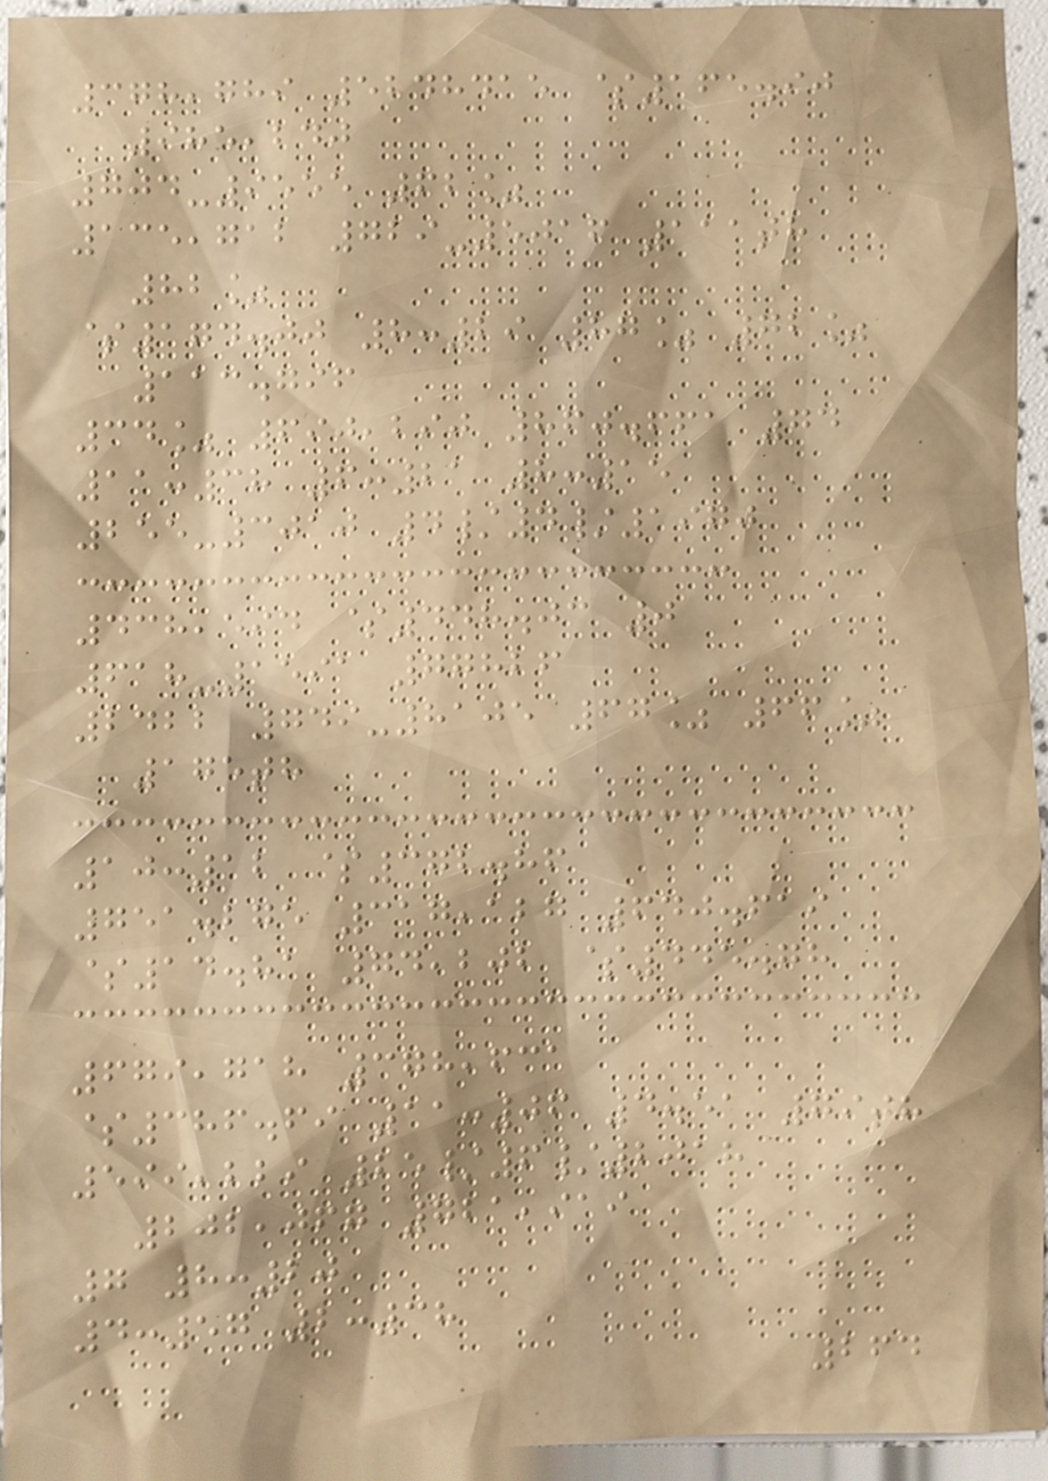378,789 5248415 $165.90
985,240
704-9555 62%
135,712 729-5016 111th
82%
$174.00 8:29 87% 72%
113.796
34% 690,290 860.661 74
11:38 6:21 8:15
255-3010 4/4/1970
438,594 $448.03 0
618-1591 77826
2422 749-8105 67% 66%
175th
10:12 $372.86
751.275 317,127 640.619
$14.81 74,202 $445.78
679,718 378,631
$386.69 11:06 4.51 79th
599,229 25/6/2018
202,067 721,919
7 8:20
4:57 2:38
264
